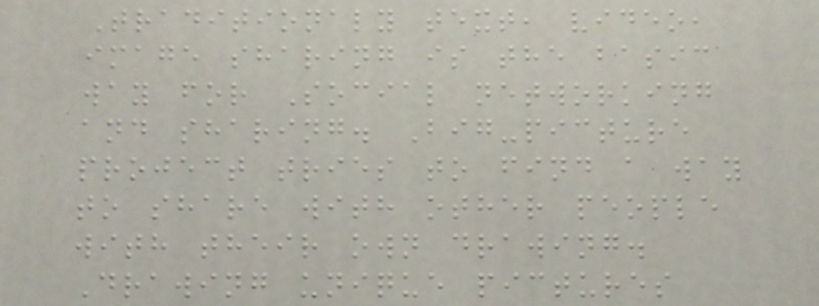Traditionaly text, video,
image sharing is the basic
way for Social networking
and sharing. Big-picture
project tries to find a way
to share with other people
with their own drawing.
Drawing unique pictures
